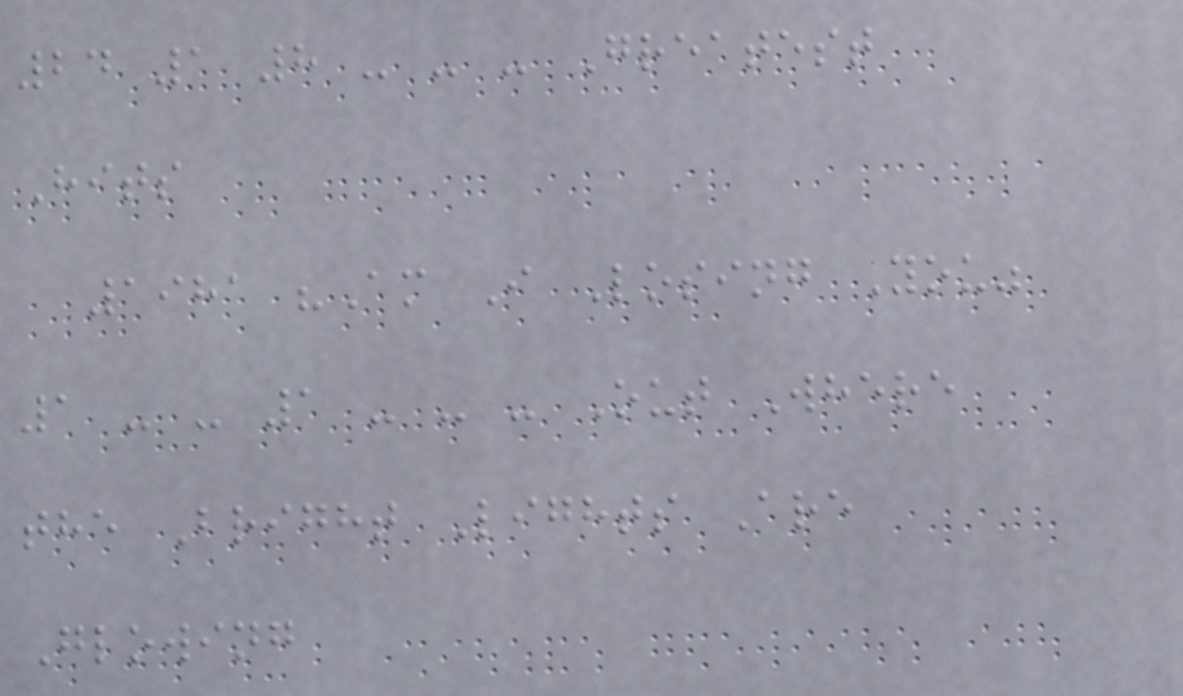24 1 8 - - - Greatest
Hits
1981 "Am I Losing You"
1 - - 1 - - - Out Where
the Bright Lights Are
Glowing
